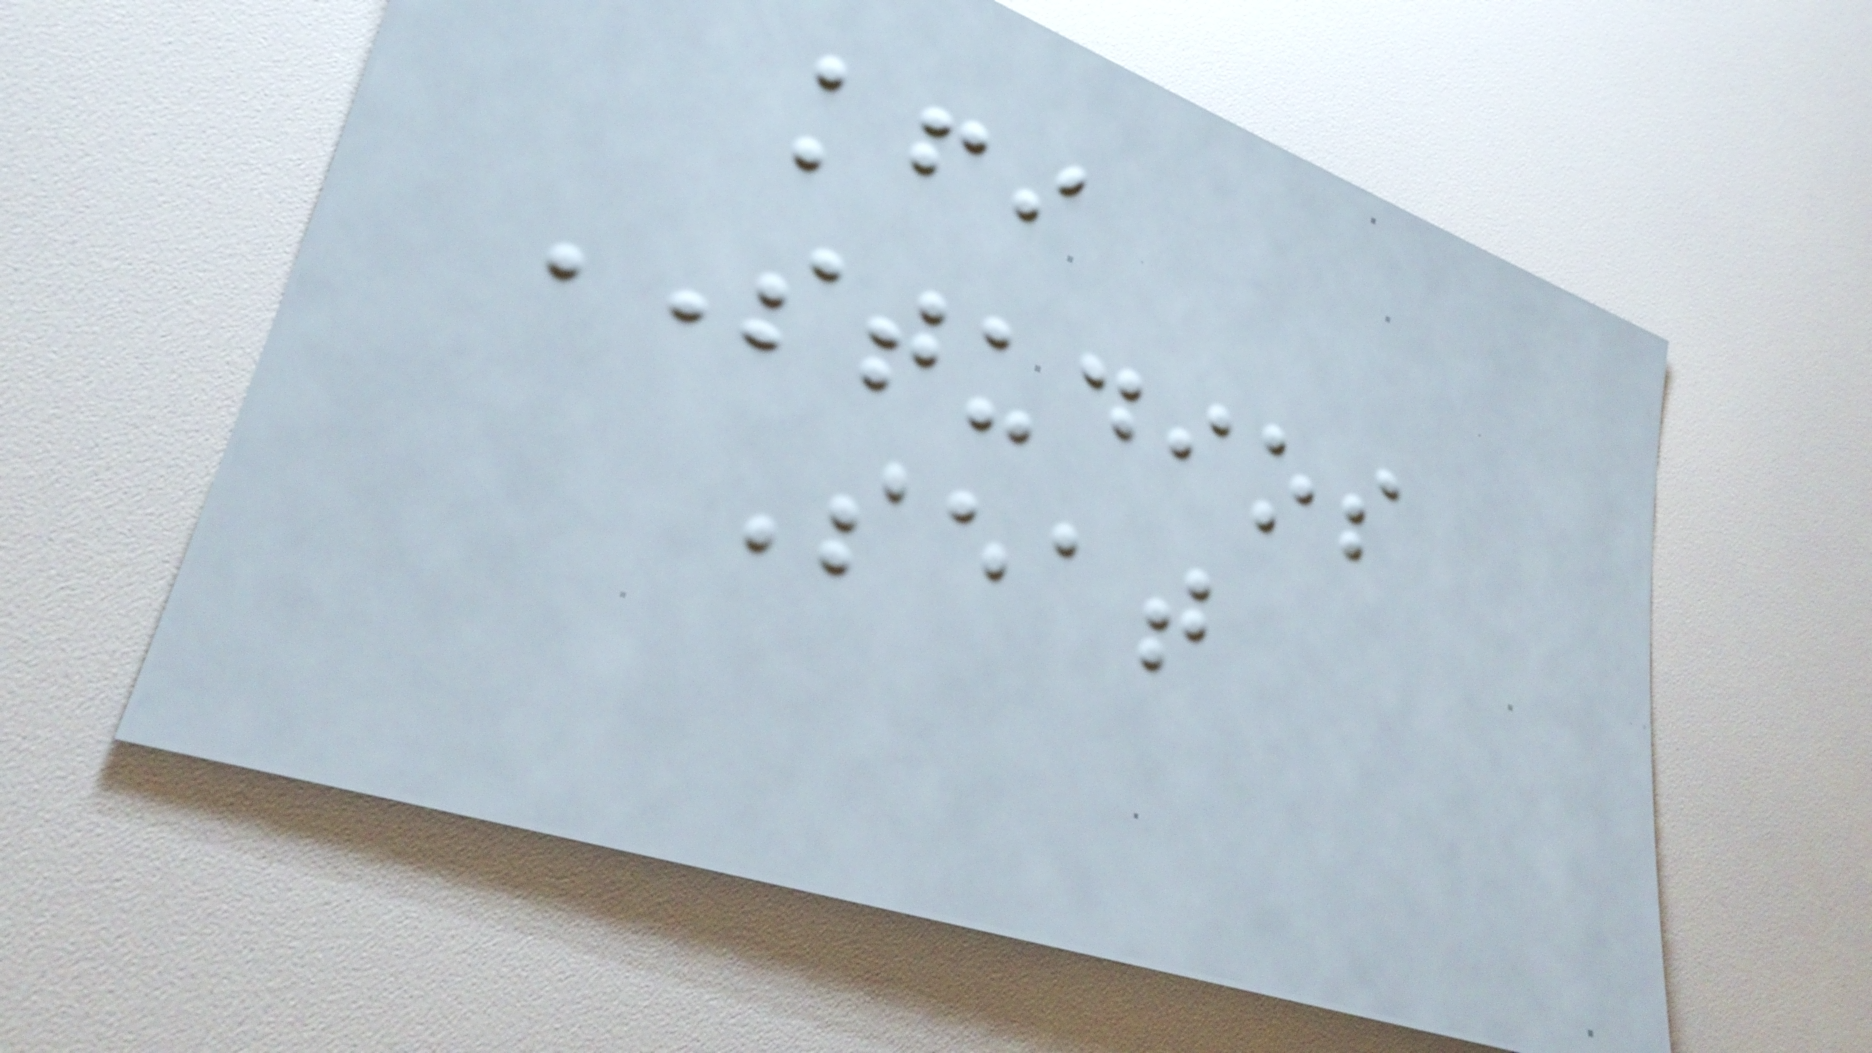kfi
STUDIOS
Seat
